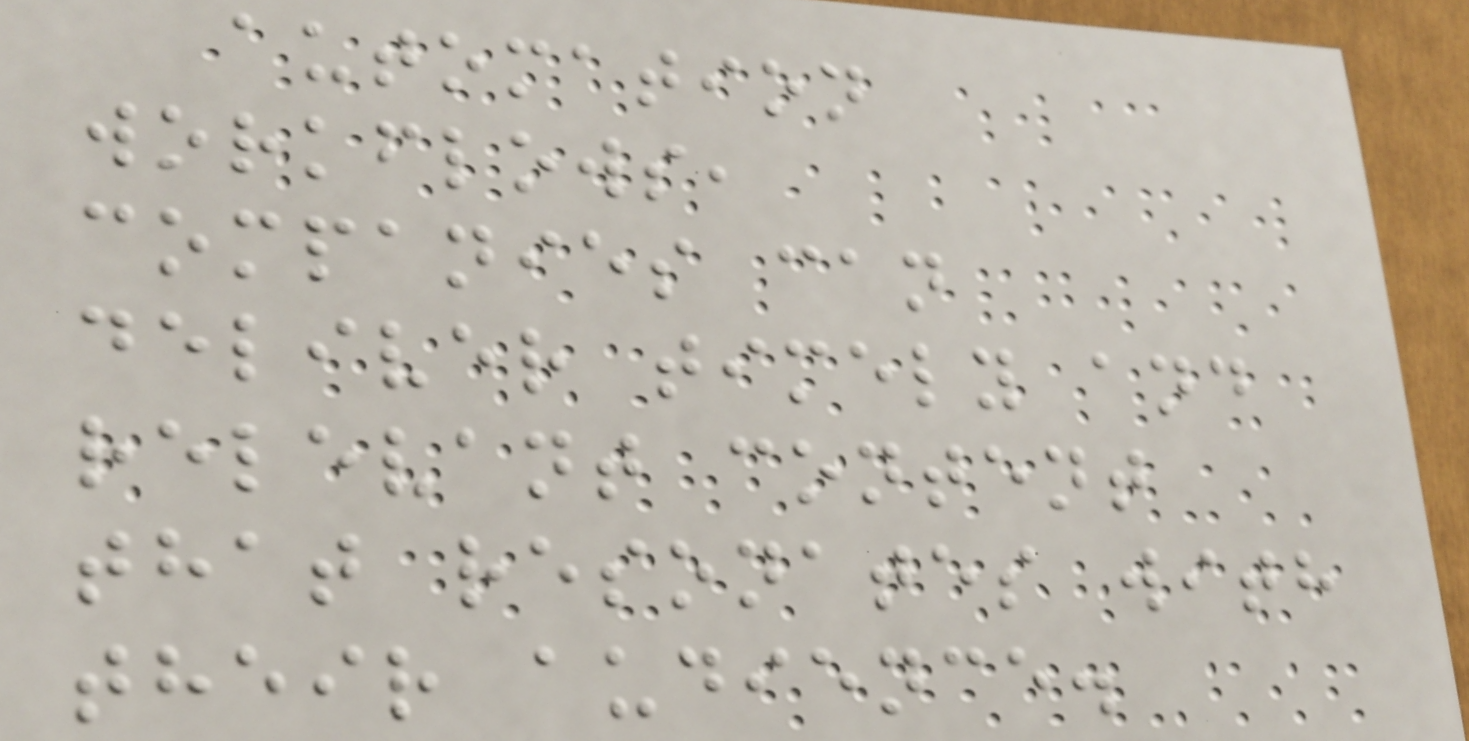automation
workflows,
companies can
deliver timely and
relevant content
that resonates with
their audience.
